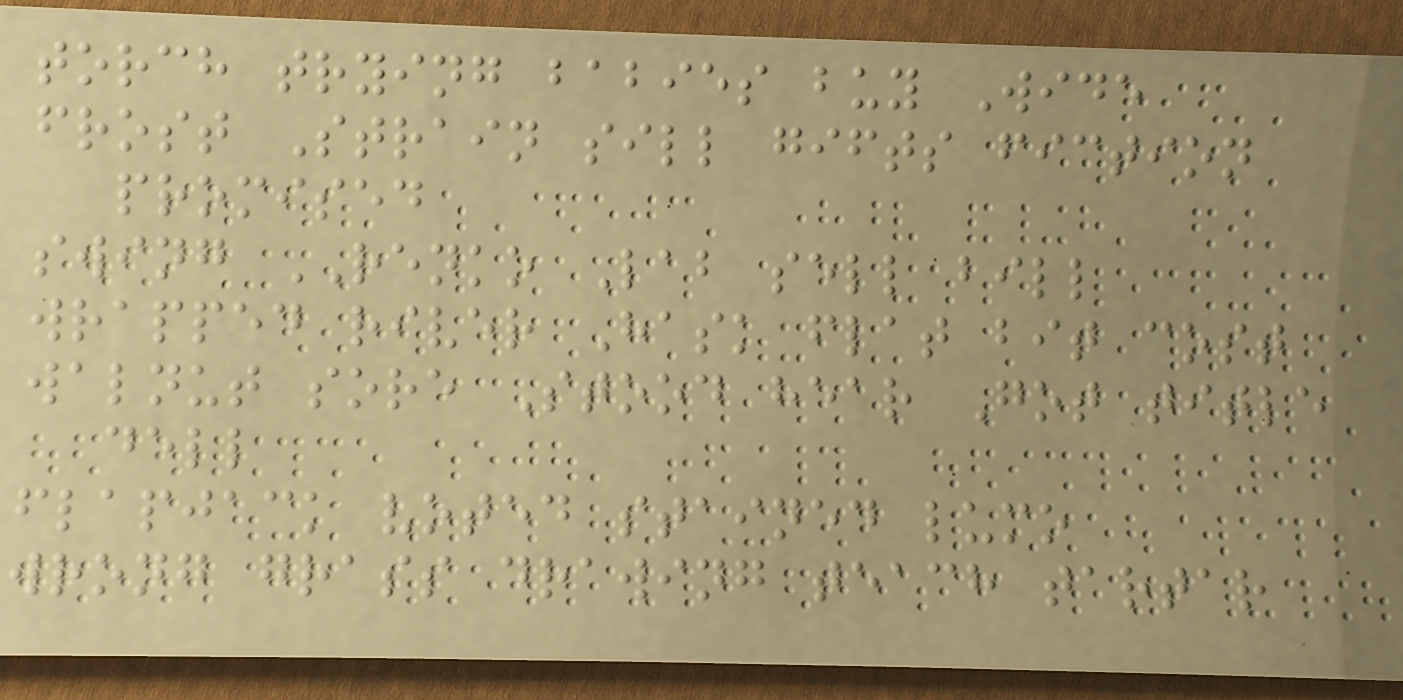torch trying babies buy Wide
frost Strain sill gifts fiction
promised
swing RENKO Lab sell bill
wrapped river Hask flat bit cost
walnut sore Stood hear Got title
dell
flapjack voted stained lumo
wrong grass drawing teach tartar
